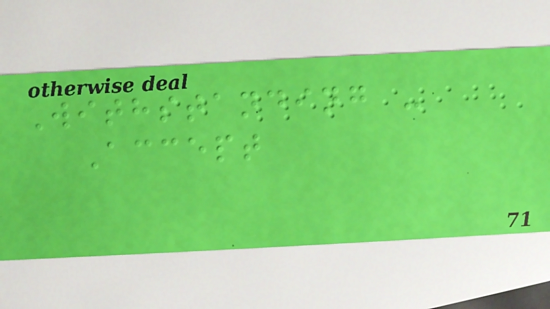Withstanding -
Accept
